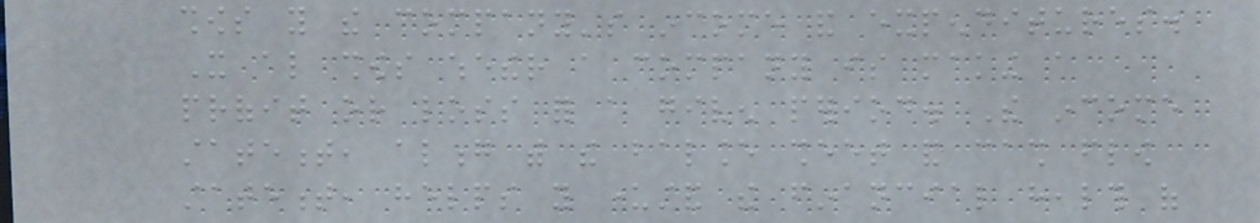shows you the company's income and expenditures.
It also shows whether a company is making a
profit or loss for a given period. The income
statement, along with the balance sheet and cash flow
statement, helps you understand the financial health of
